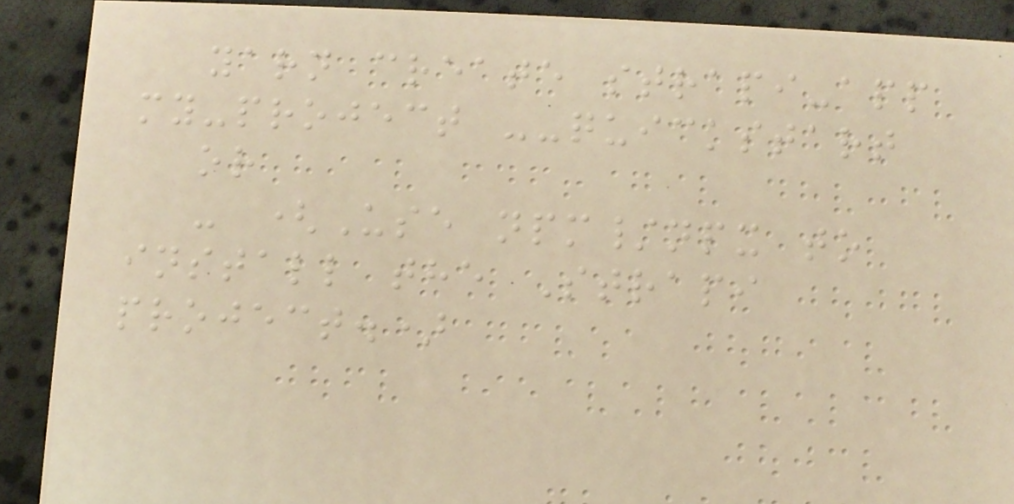yarn create strapi-app
my-project --quickstart
or
- (Use npm/npx to
install the Strapi
project.)
